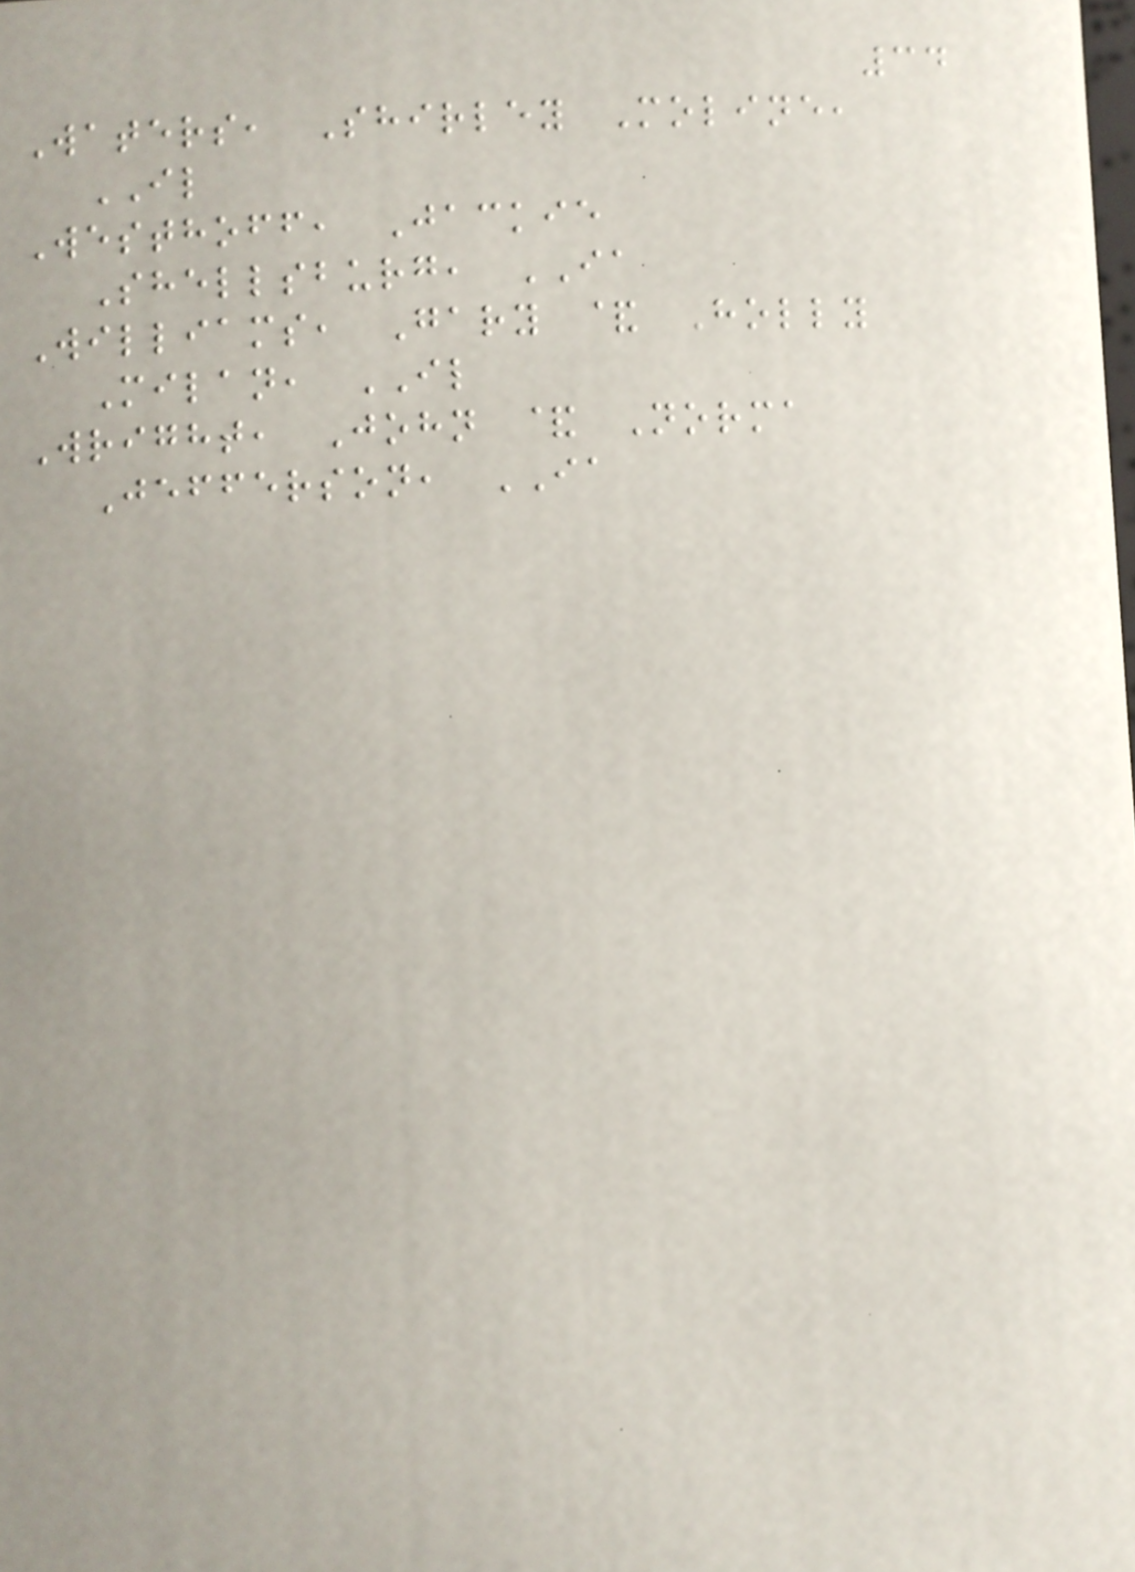34
Waters, Shirley Moline,
IL
Westhoff, Jackie
Shellsburg, IA
Williams, Gary & Holly
Milan, IL
Wright, John & Norma
Jefferson, IA
